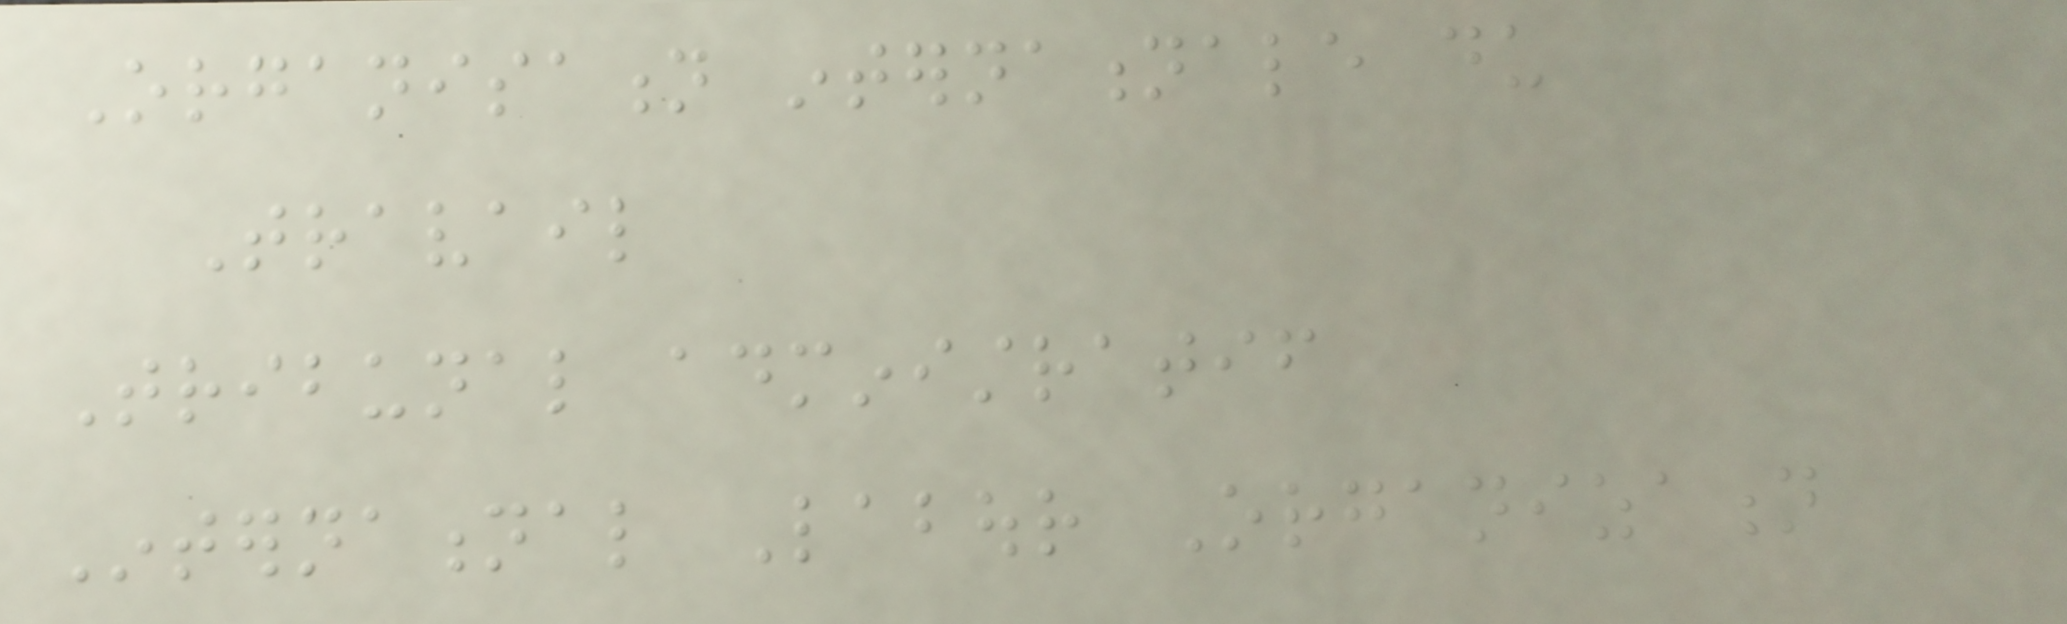Organisation internationale du
Travail
Tribunal administratif
International Labour Organization
